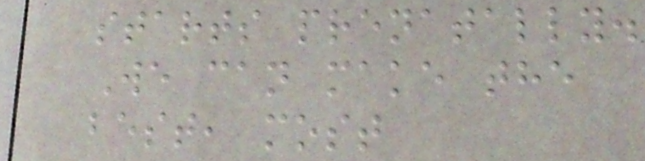starts prenatally.
We can make the
best, most
